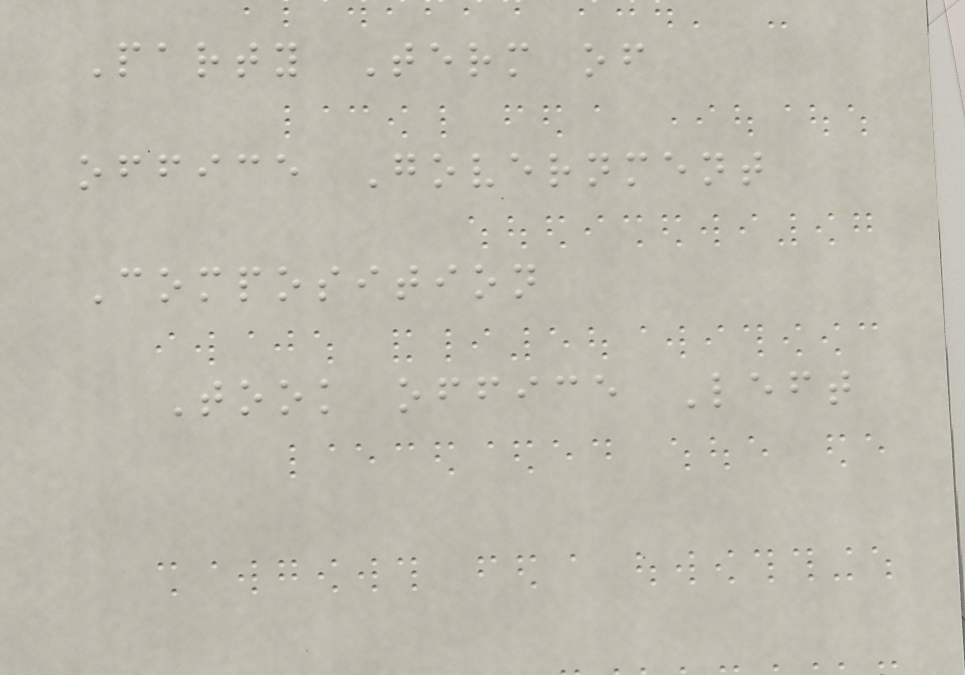Party Term of
office Government
Composition
Took office Left
